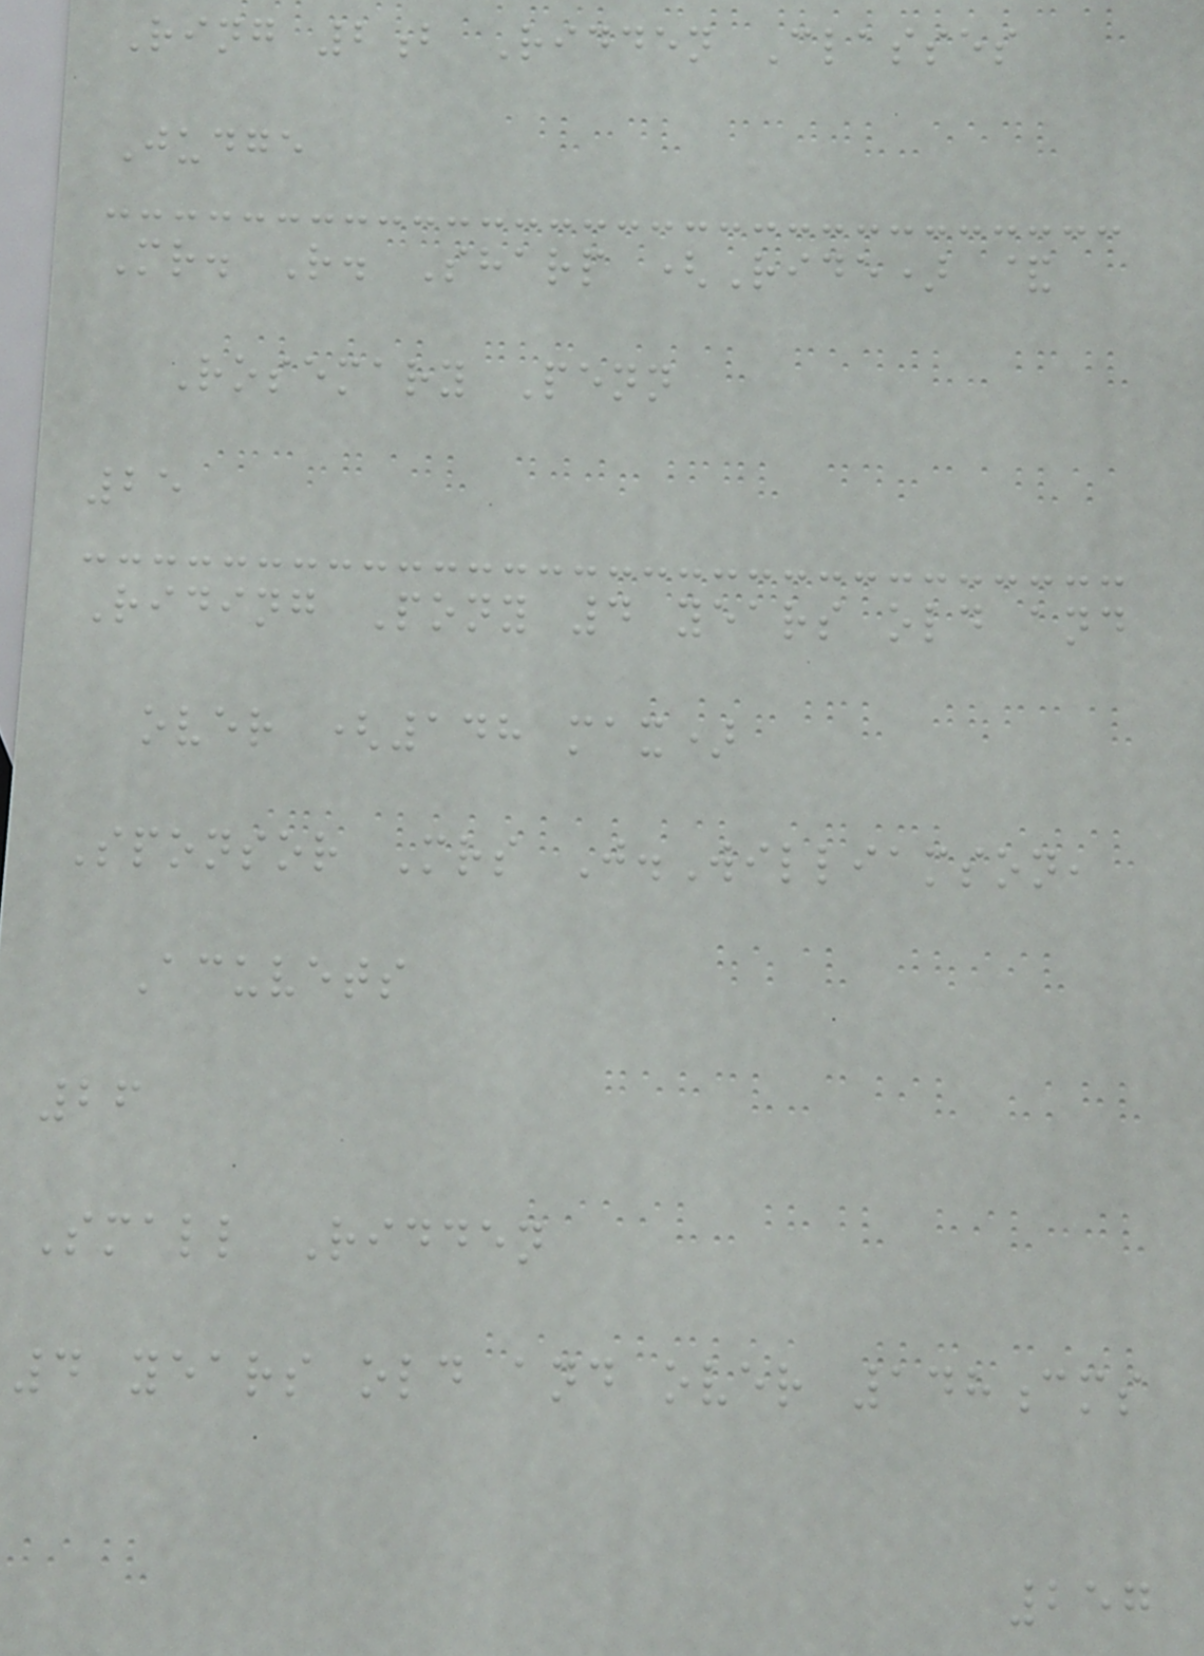Ring 2b Ridden Classes
Judge
Mr. R. Sharp (Ride) &
Rosemary Penn
25
Riding Pony 4 years old and
over (148 max)
Sponsor Mrs J.Williamson,
Acuvets
26
Small Ridden
4 years old and over 148cms
257
